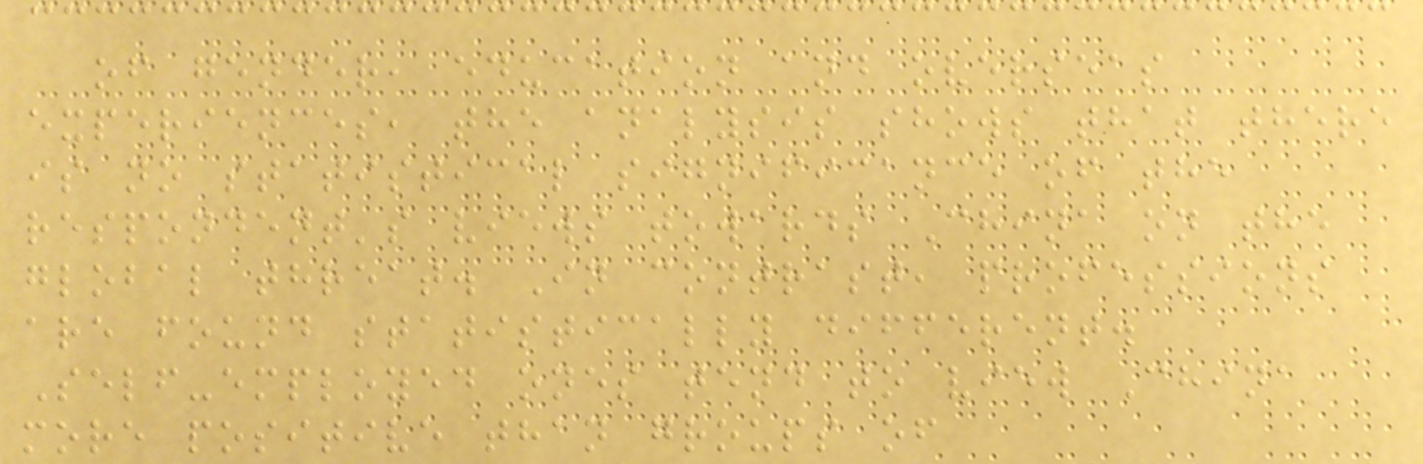of gender, education and overseas
experiences, the analysis shows that there
is no statistical significance of the
respondent's views towards China on the
global threat. In contrast, professions
are found statistically different.
Self-employed ones tend to view China
more positive than groups of
